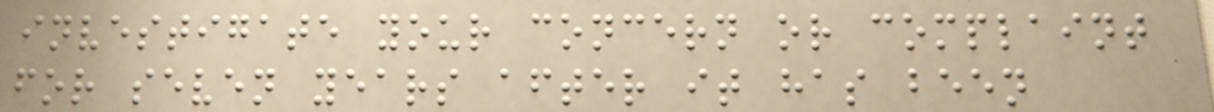investigate your concern or complaint
for seven years after it has been
